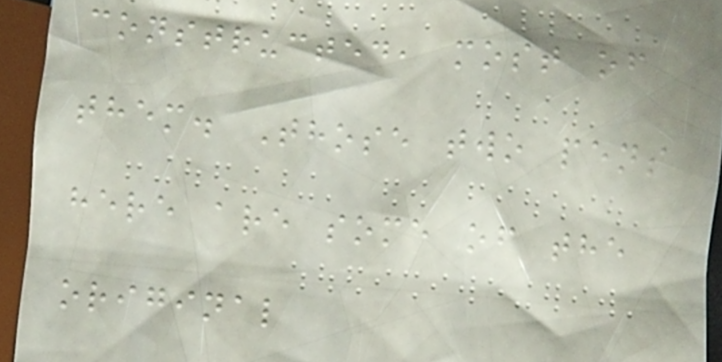constructed, most of
them. Those two pens
here are some of the
original
